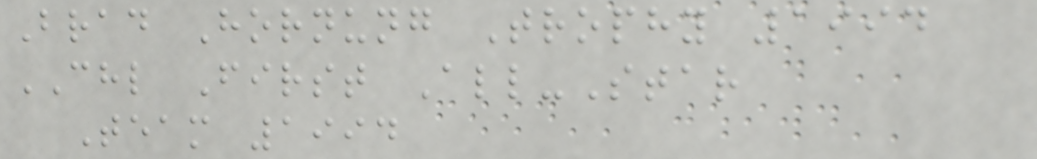Brad Hornung Trophy 1994
CHL First All-Star
Team 1994
